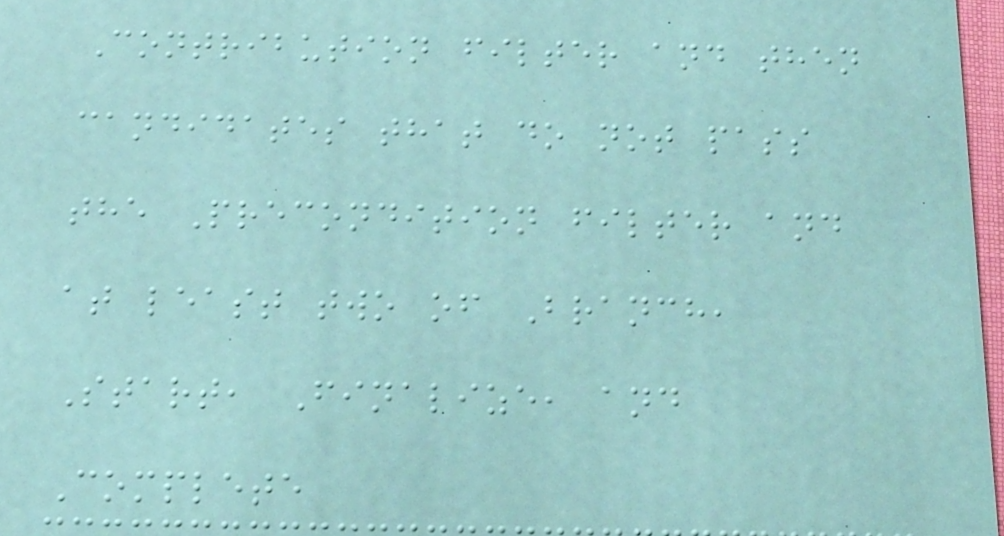Contribution filter and then
candidates that do not pass
the Precondition filter and
at least two of Branch,
Start, Finalize, and
Complete
